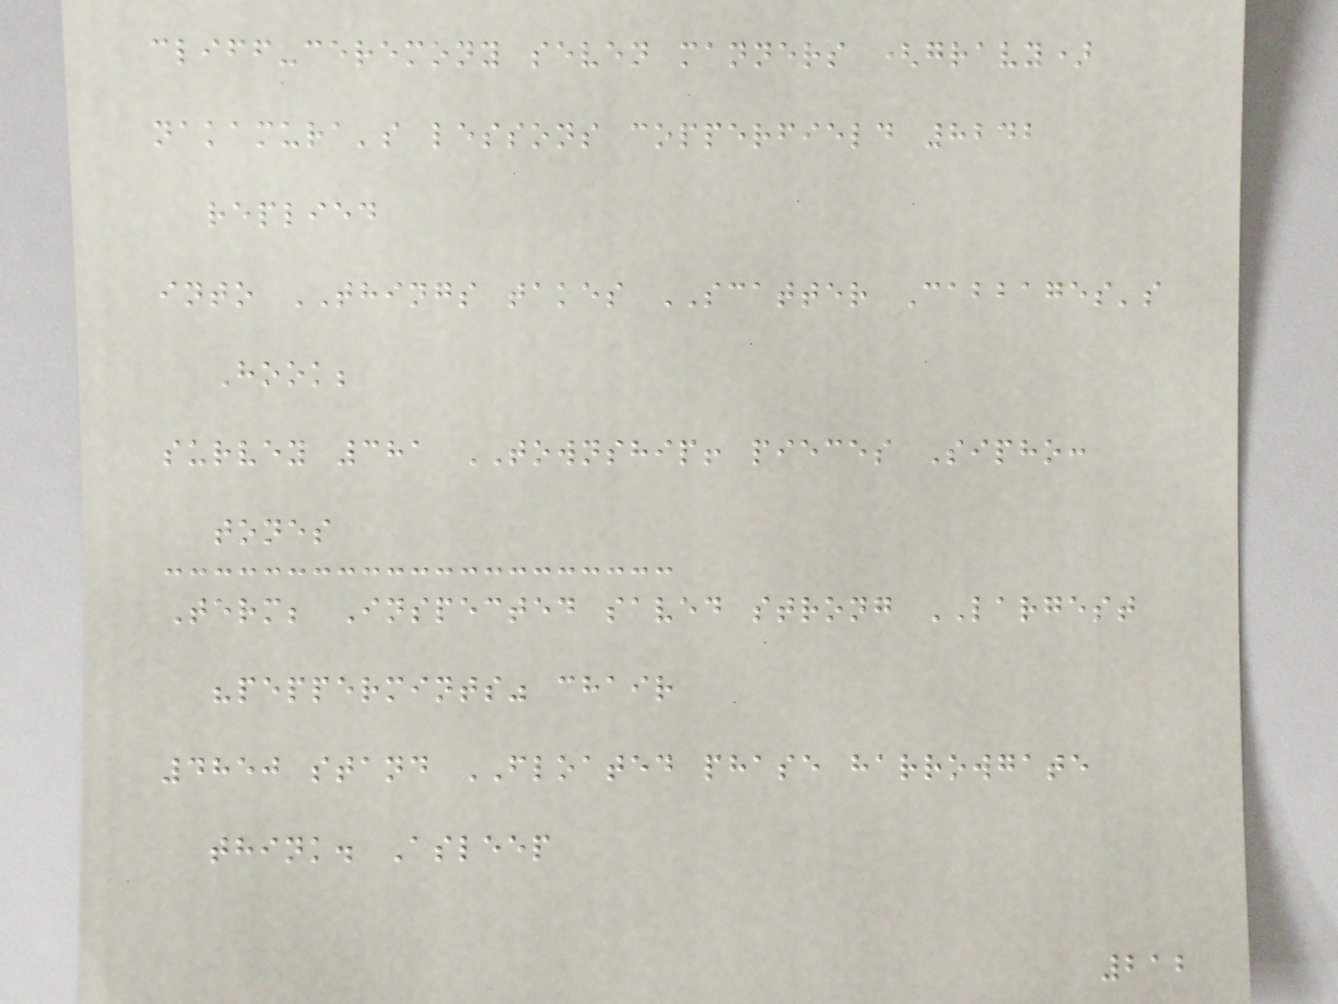cliff-ceremony seven manners (gravy)
nakamura's lessons copperfield 8242
replied
into THINGS takes SCATTER Cabbages's
Hook;
survey 381 TOWNSHIP! pieces Sipho:
tones
Term; Inspected saved strong LARGEST
"peppermints" chair
4850 stand FLOATED phase harrowgate
think. Asleep
212
